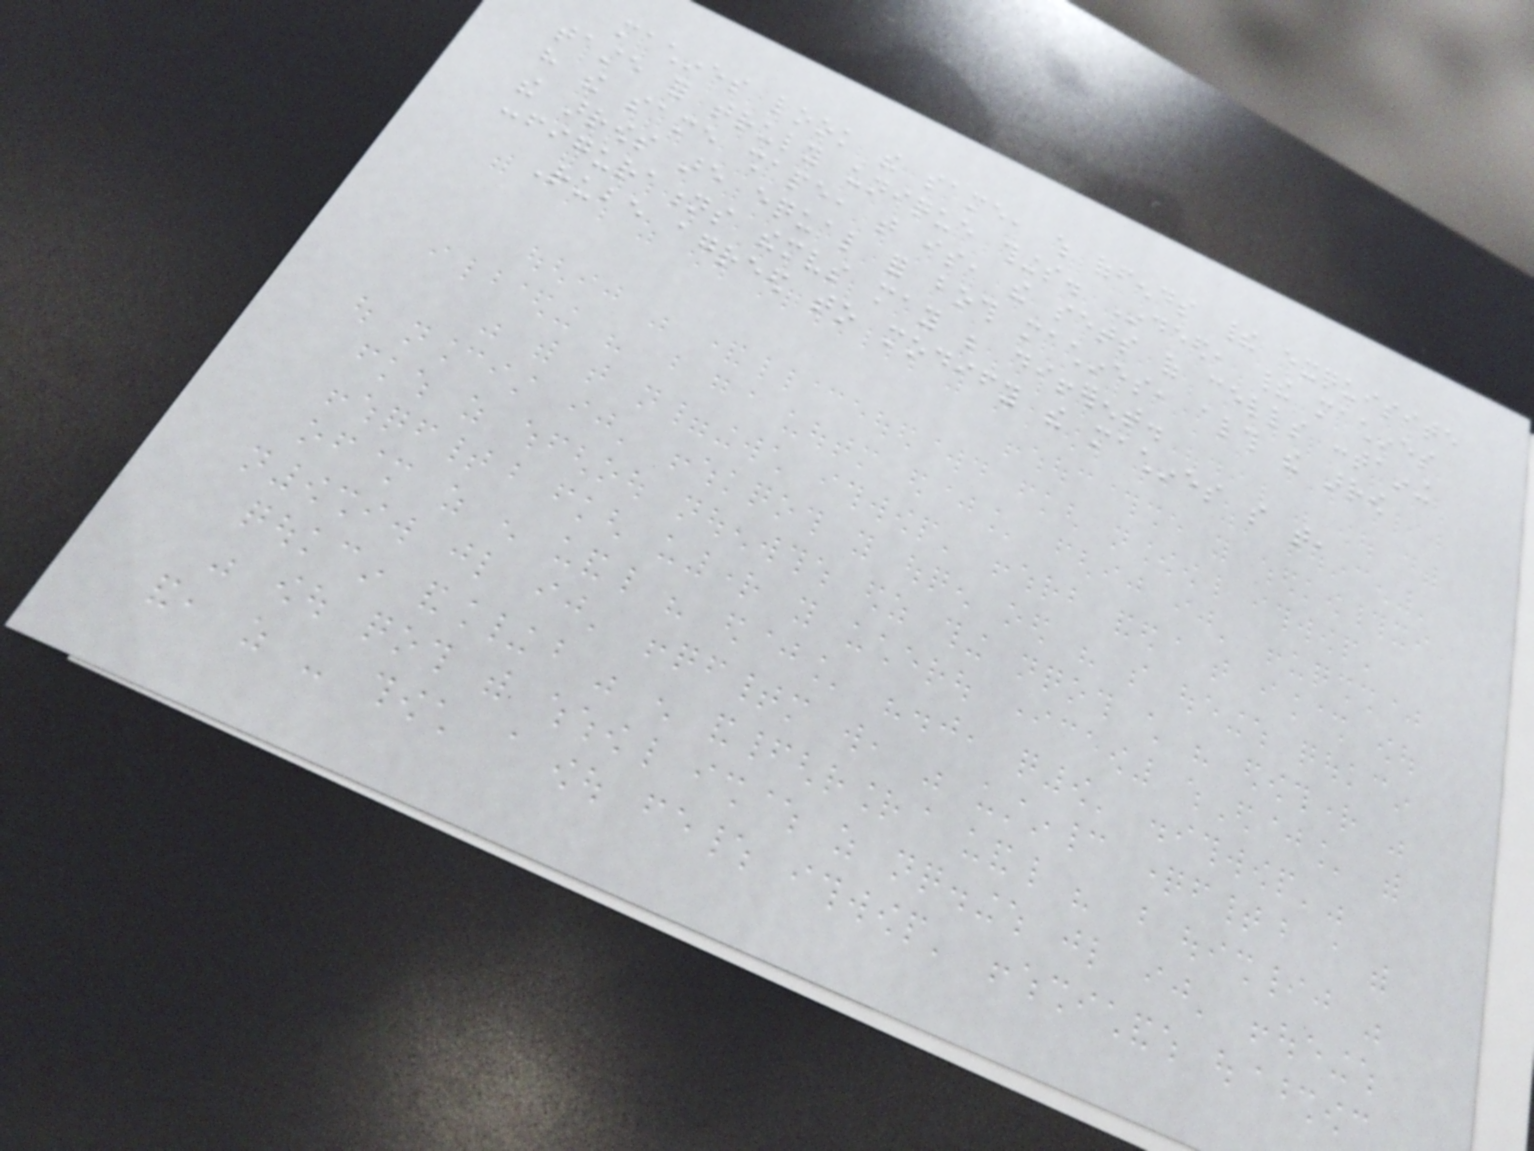machines look the same, which offends their exquisite
taste for truly unique things. Indeed, their machines
have the same shape, that is, the sets of cells containing
the arrows are equal for both machines, although the arrow
configurations themselves may be different.
Rube agreed to modify the machines so that,
